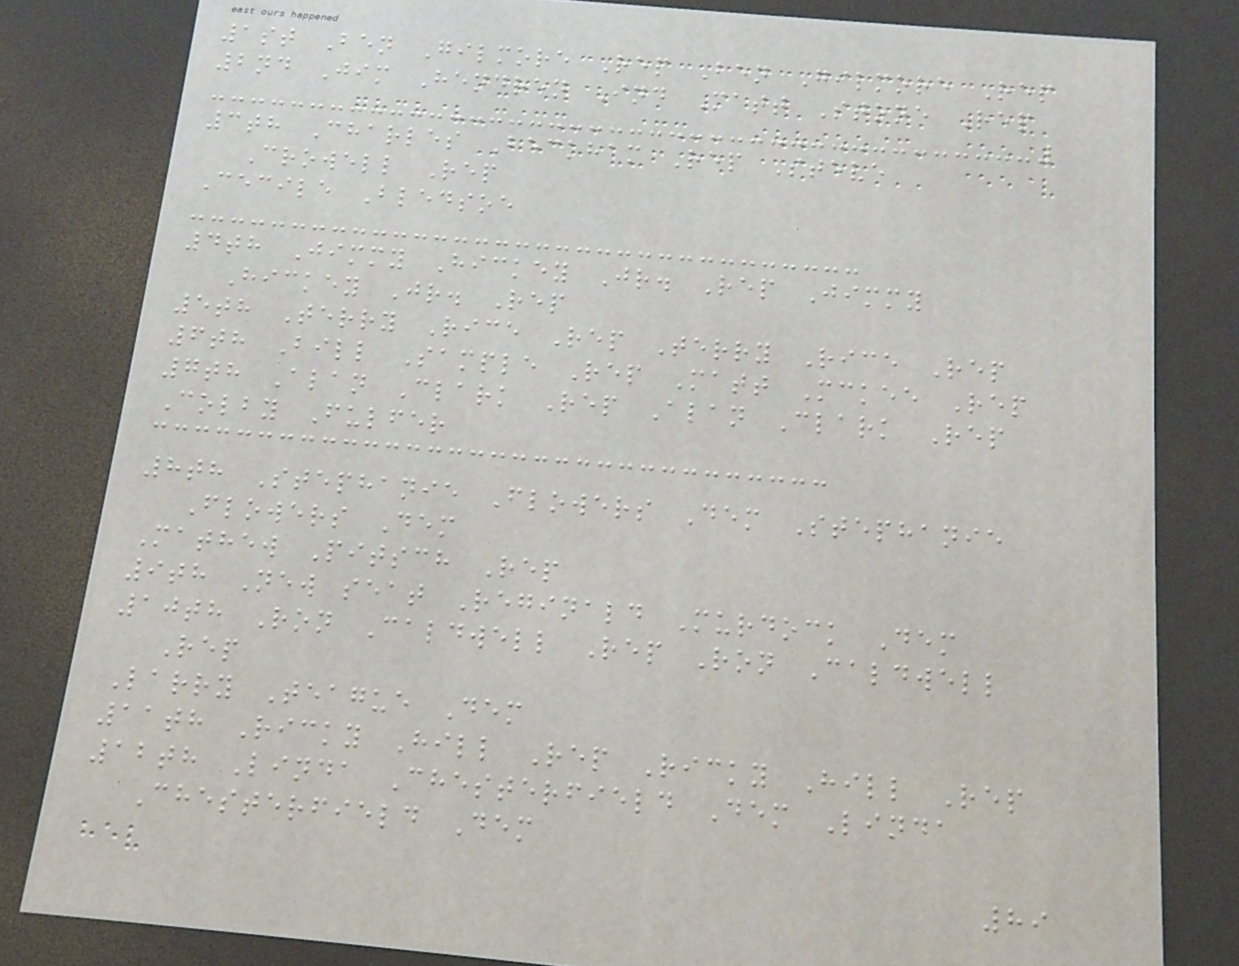1st Ben Gilmore Rep Ben Gilmore Rep
2nd Jim Hendren Ind Matt Stone Rep
3th Charles Beckham Rep Steve
Crowell Rep
Cecile Bledsoe
4th Jimmy Hickey Jr. Rep Jimmy
Hickey Jr. Rep
5th Terry Rice Rep Terry Rice Rep
6th Bill Sample Rep Matt Mckee Rep
7th Alan Clark Rep Alan Clark Rep
Colby Fulfer
8th Stephanie Flowers Dem Stephanie
Flowers Dem
Mathew Pitsch Rep
9th New seat Reginald Murdock Dem
10th Ron Caldwell Rep Ron Caldwell
Rep
Larry Teague Dem
11th Ricky Hill Rep Ricky Hill Rep
12th Linda Chesterfield Dem Linda
Chesterfield Dem
89
